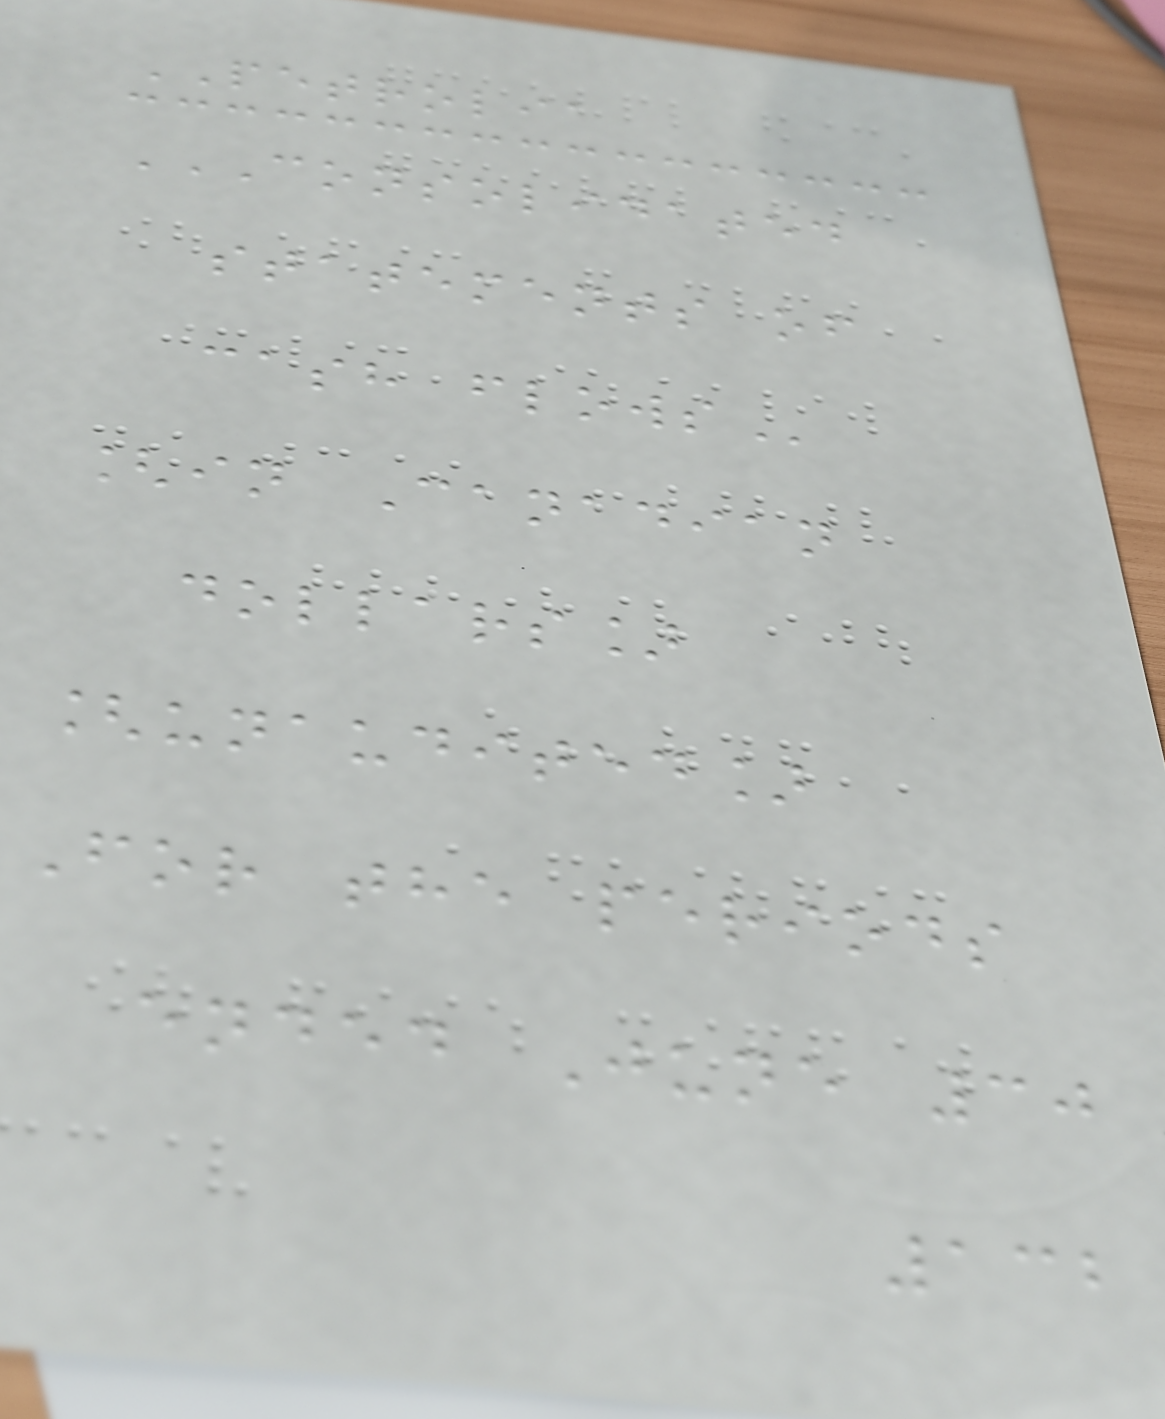PETROLIA
CONSOLIDATED
STATEMENTS OF
CASH FLOWS
[in Canadian
dollars]
[unaudited]
For the periods
ended June 30
132
